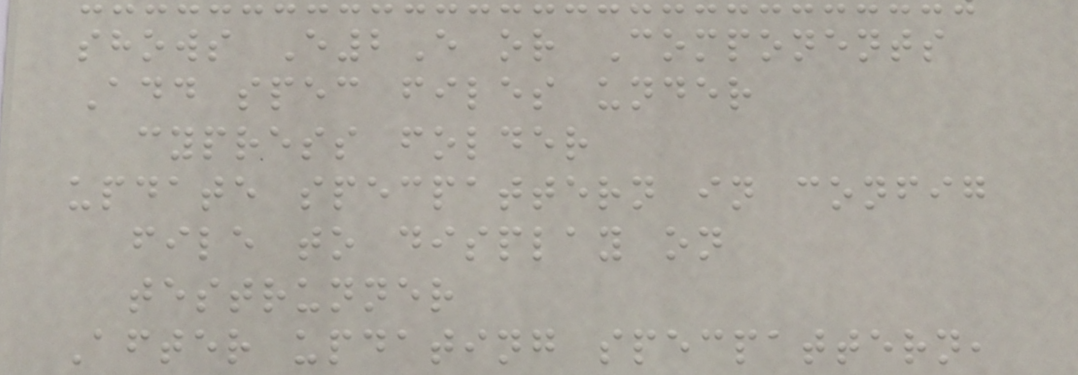shows E2E or Components
Add spec files under
cypress folder
update specpattern in config
file to display on
testrunner
After updating specpattern,
